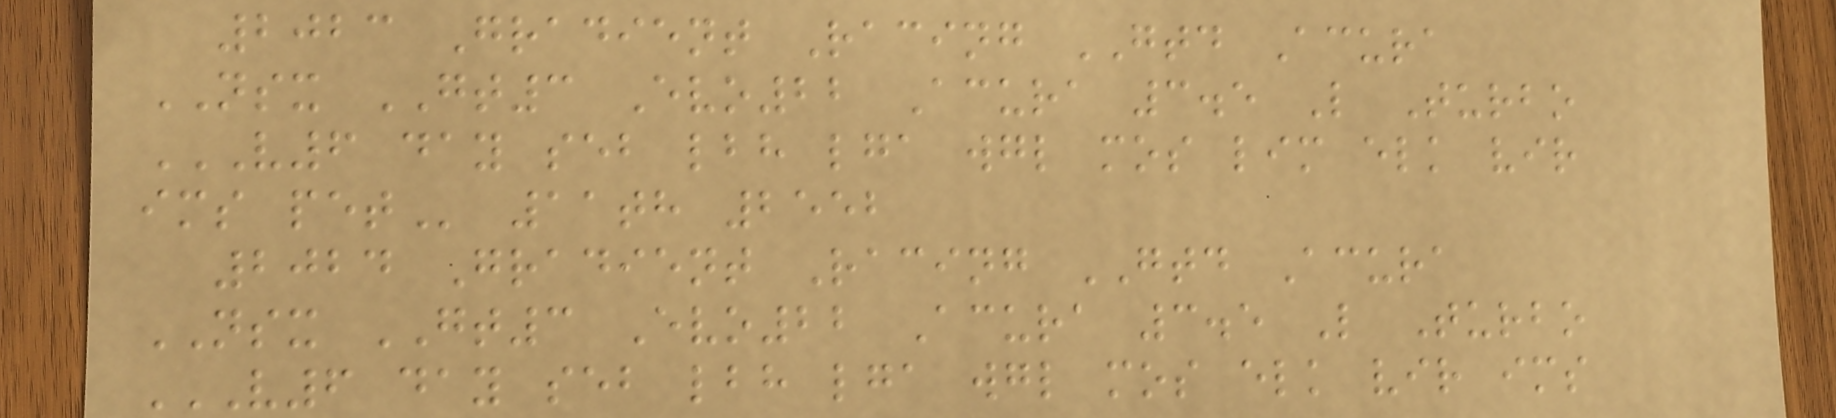2023 Gradient Racing GTD Acura
NSX GT3 Evo22 Acura 3.5 L Turbo
V6 DAY SEB LBH LGA WGL MOS LIM ELK VIR
IMS PET 11th 2552
2024 Gradient Racing GTD Acura
NSX GT3 Evo22 Acura 3.5 L Turbo
V6 DAY SEB LBH LGA WGL MOS ELK VIR IMS
